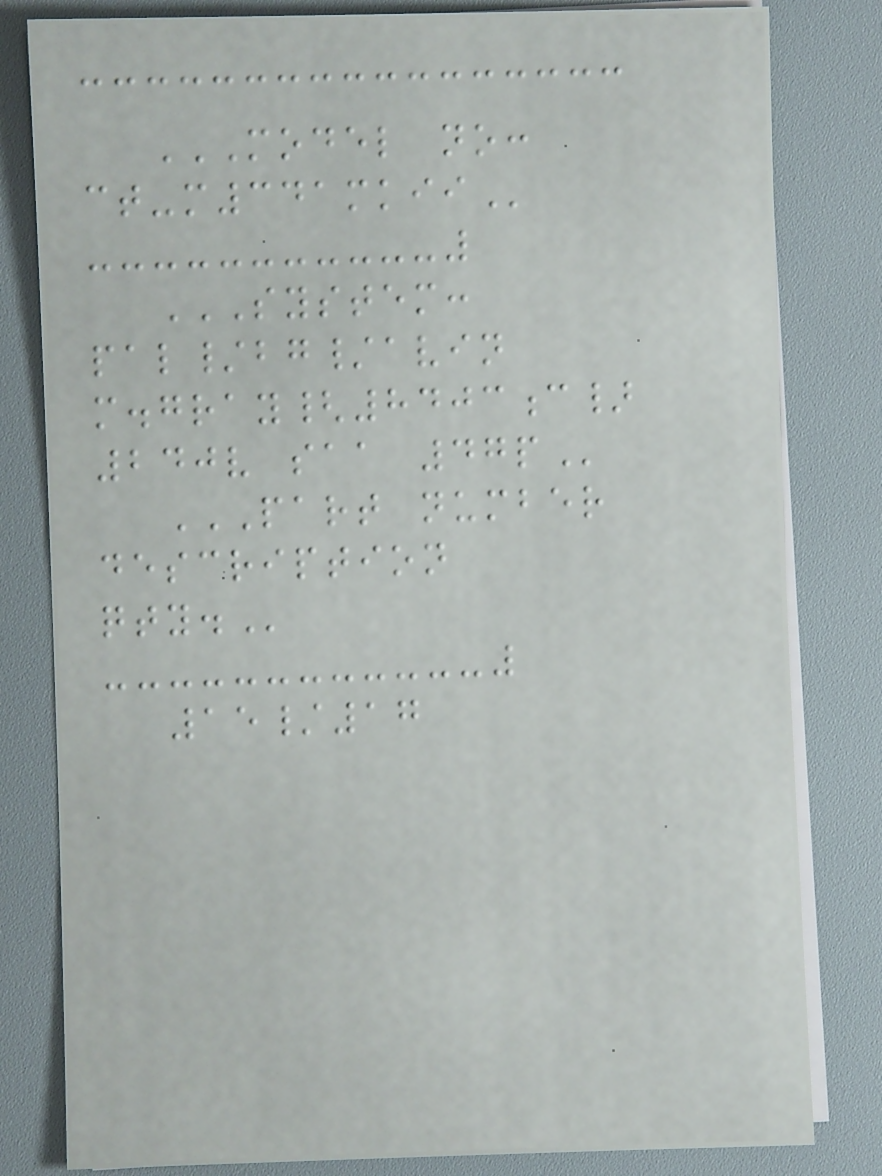MODEL NO:
CT-M341MKII
SYSTEM:
PAL/BG/AVIN
M.GRAY{8403C}
240V SAA 47P
PART NUMBER
DESCRIPTION
QTY.
15/17
